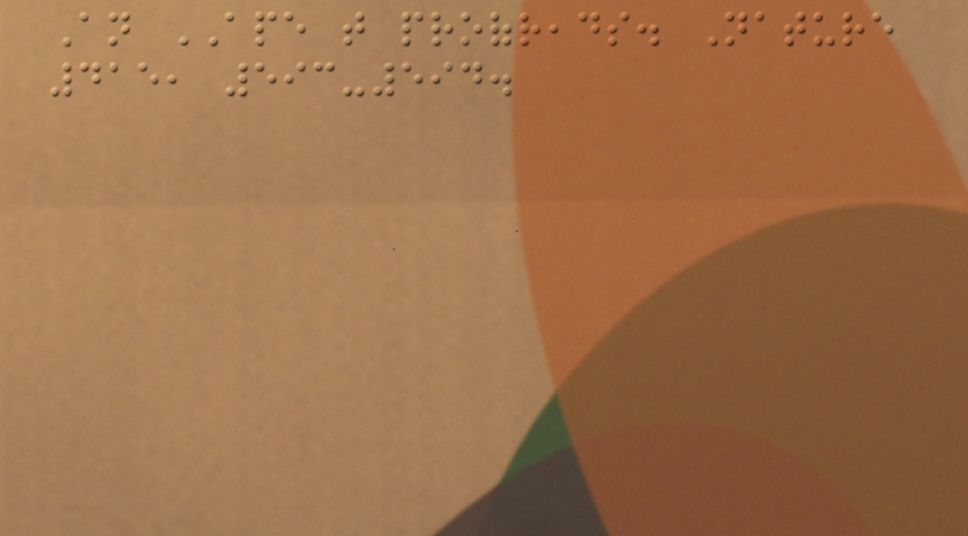An APE that proofreads. Nature
415, 593-594.
